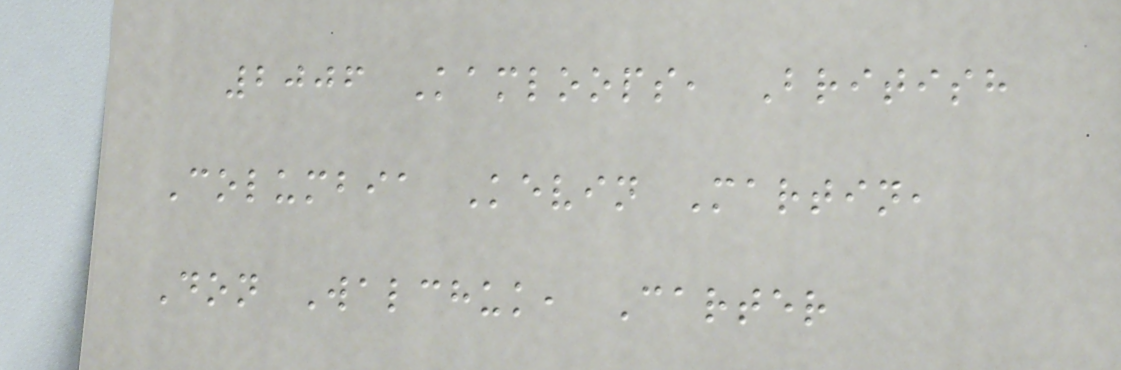2006 Kamloops, British
Columbia Kevin Martin,
Don Walchuk, Carter
